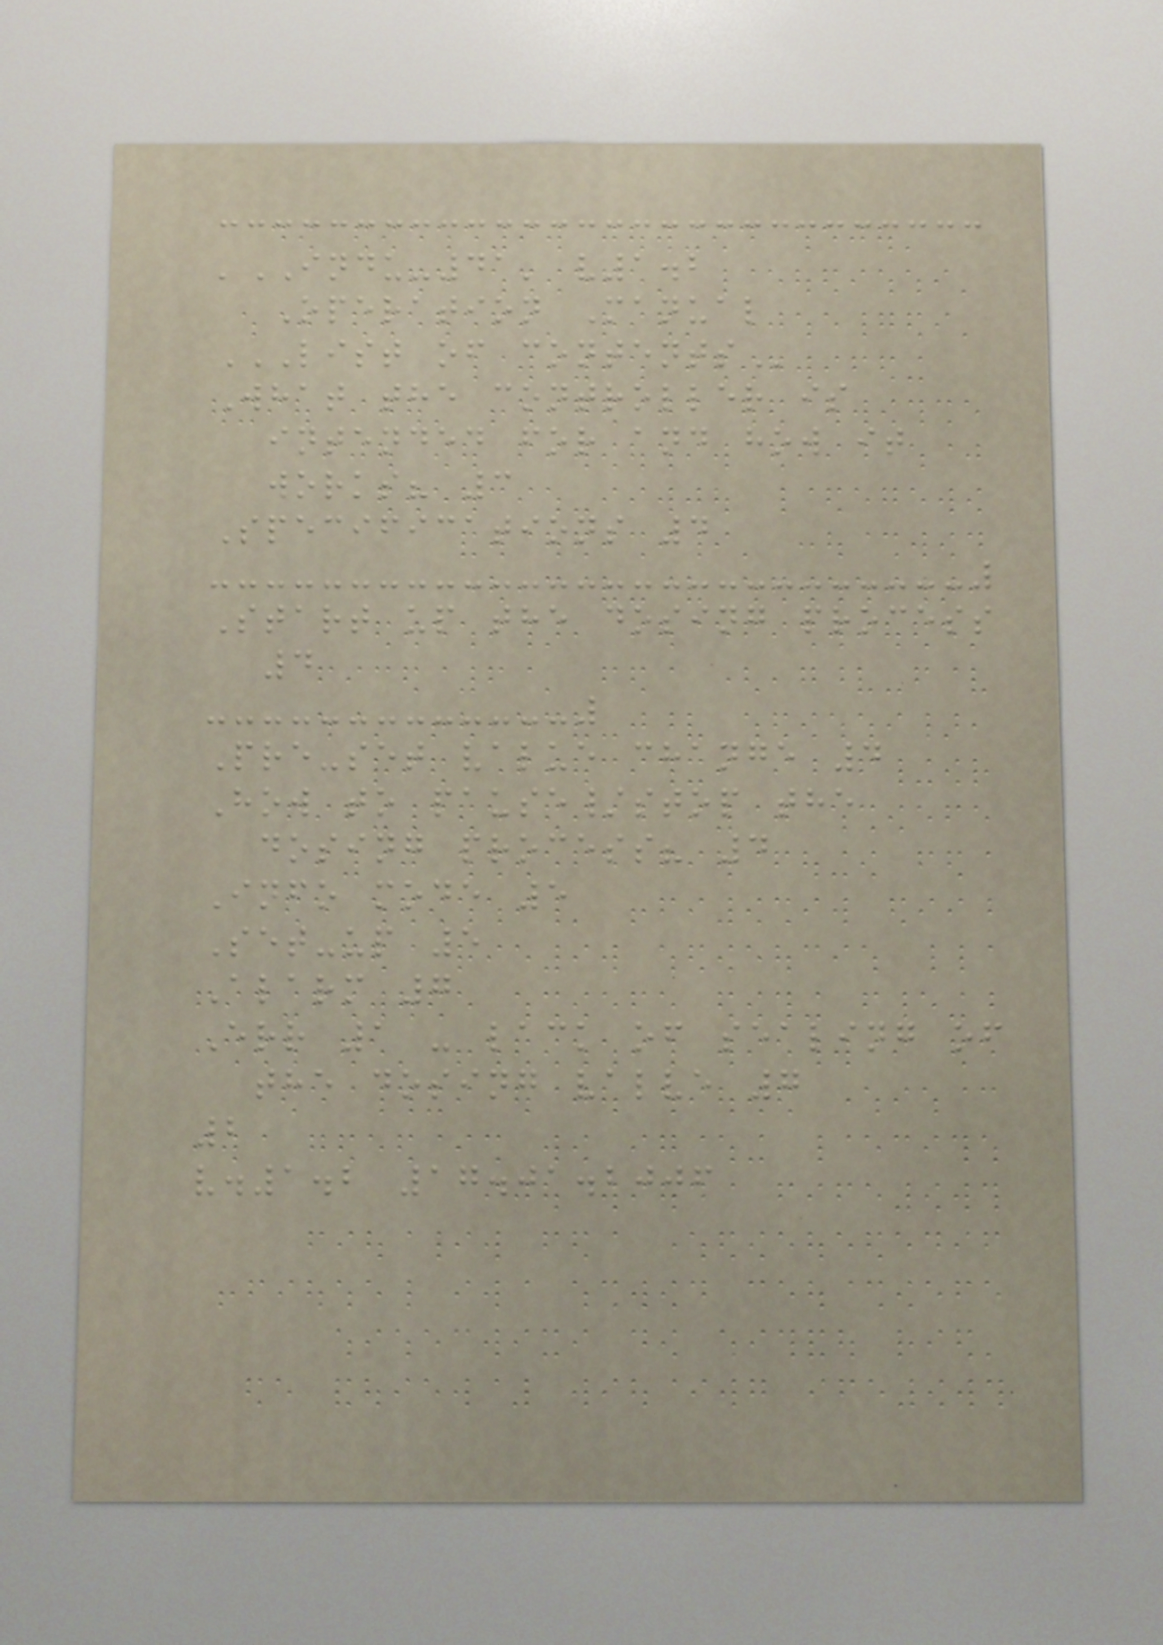'INDU-41' v1.2
Operation Manual
LIST OF CONTENTS
What the controller is
intended for and how it
works? 3
Specifications 4
Start up the dosing process
4
Pre-set value change 4
How to pause/stop the
dosing process? 4
Info mode 5
Set-up 5
Alarm 7
Err 1 - lack of sealing of
the dosing valve 7
2
v.1.2 17.01.2006
